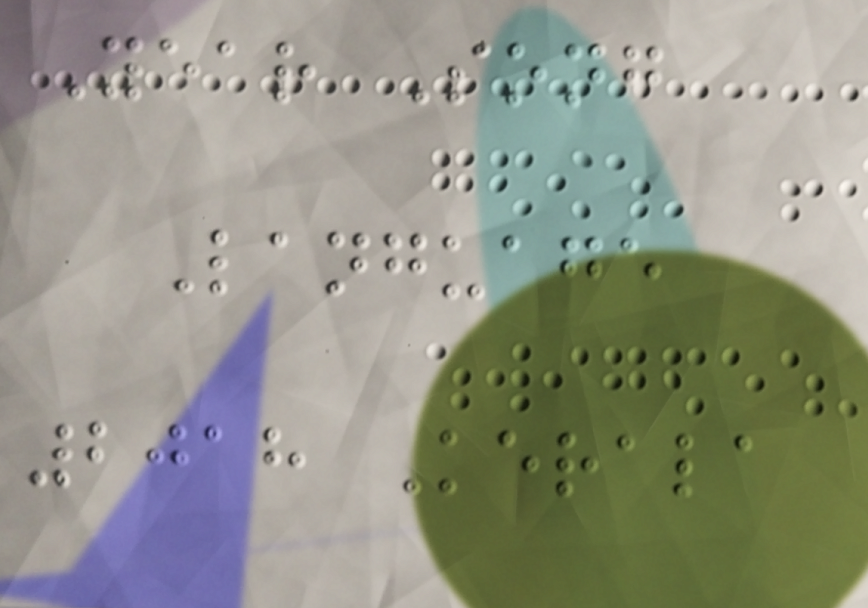Year Song
Language
2018 Kerala
